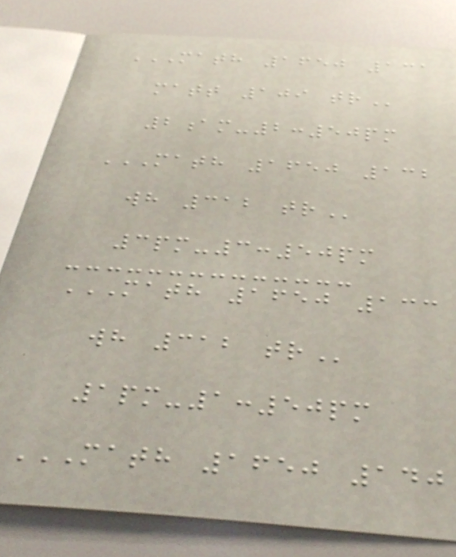MATH 1650 131
MATT 109 TR
2am-2:50pm
MATH 1650 132
WH 312 TR
3pm-3:50pm
MATH 1650 133
WH 312 TR
1pm-1:50pm
MATH 1650 140
